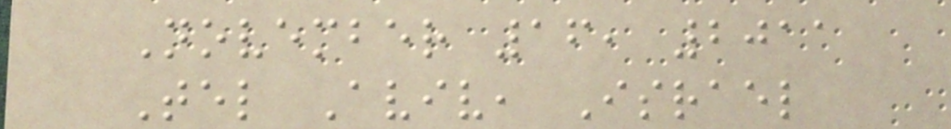November 16, 2011
Tel Aviv, Israel
